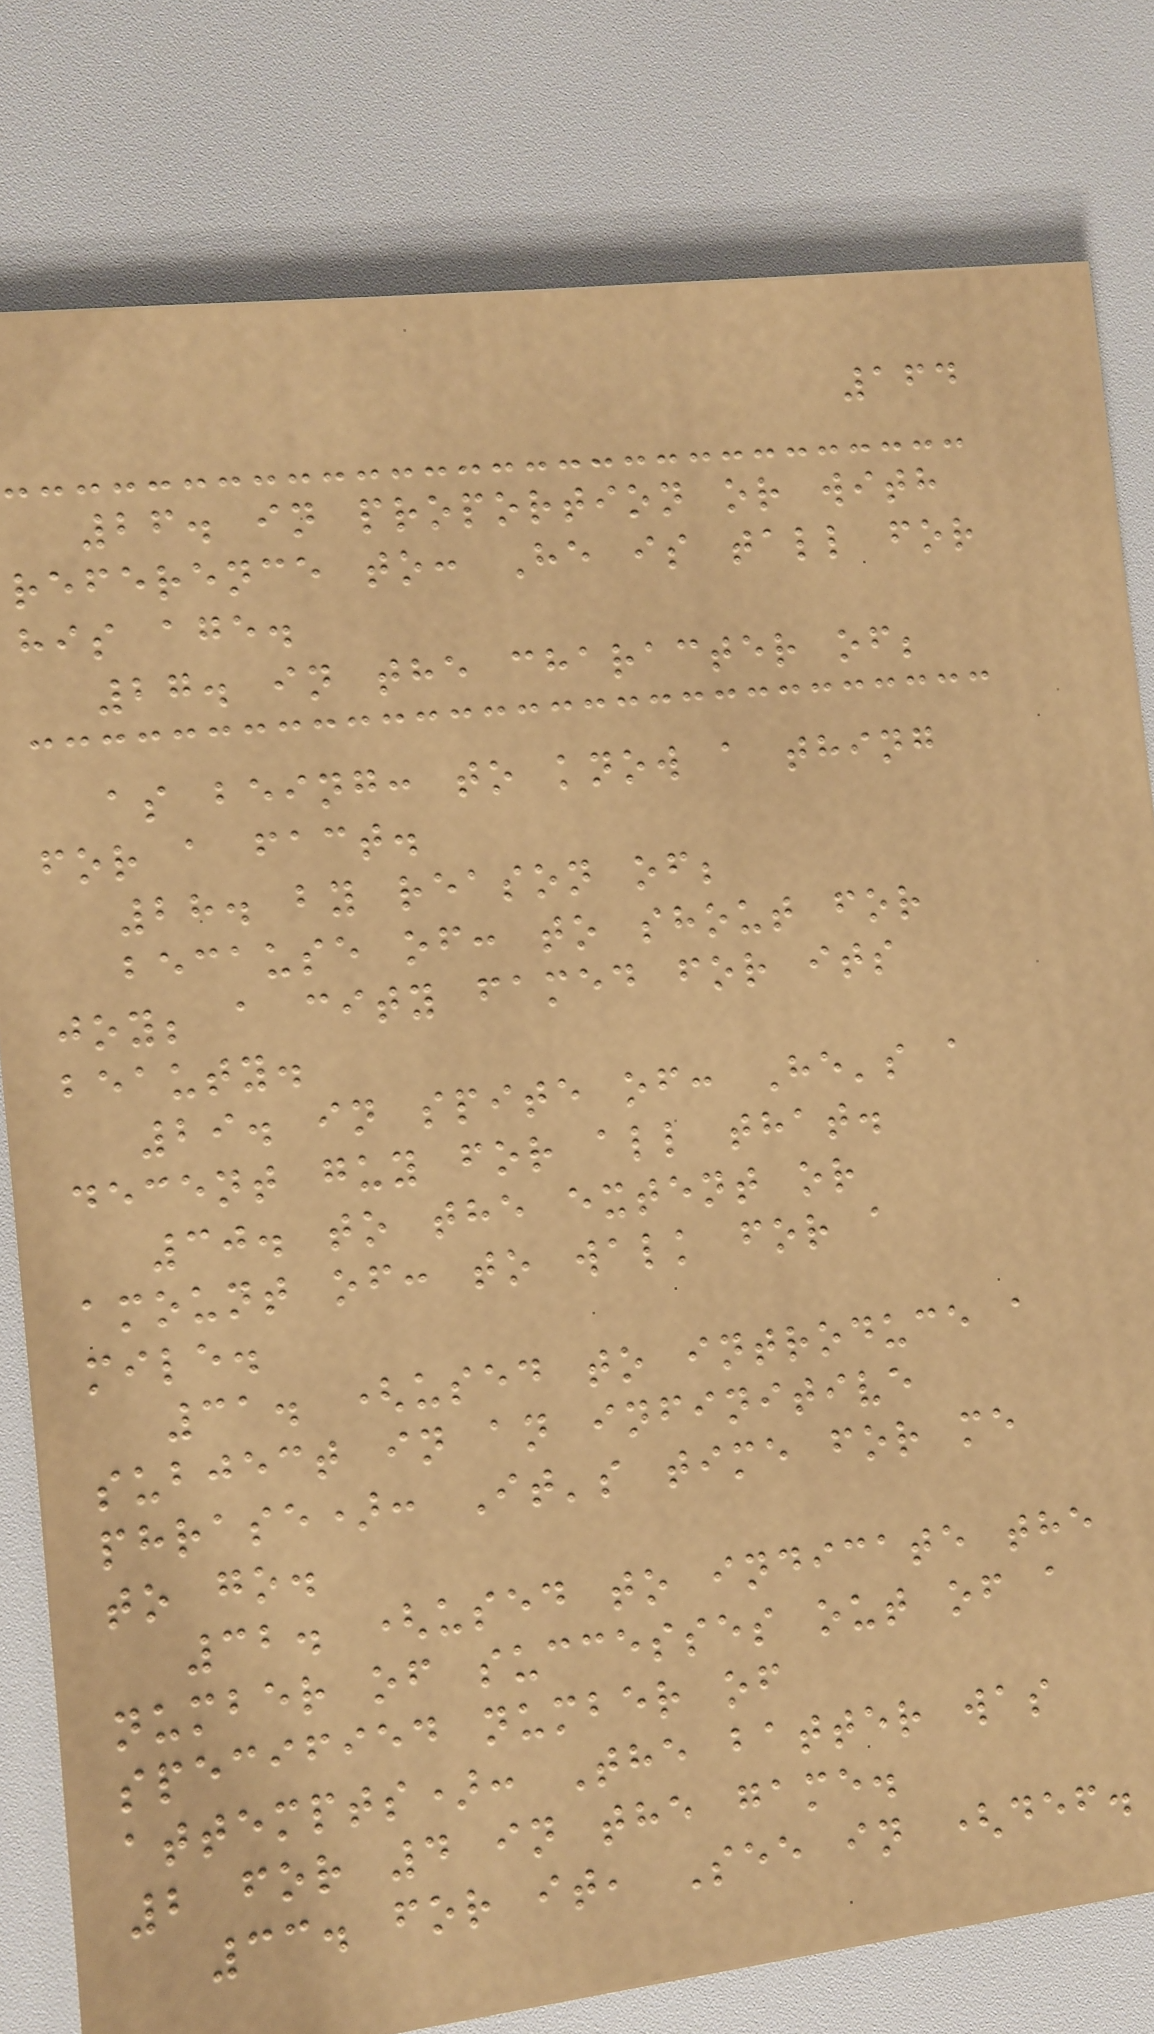164
26. in proportion or with
reference to: He is tall for
his age.
27. in the character of;
as being: to know a thing
for a fact.
28. by reason of;
because of: to shout for
joy; a city famed for its
beauty.
29. in spite of: He's a
decent guy for all that.
30. to the extent or
amount of: to walk for a
mile.
31. (used to introduce a
subject in an infinitive
phrase): It's time for me
to go.
32. (used to indicate the
number of successes out of a
specified number of
attempts): The batter was
2 for 4 in the game.
33. for it, See in (def.
